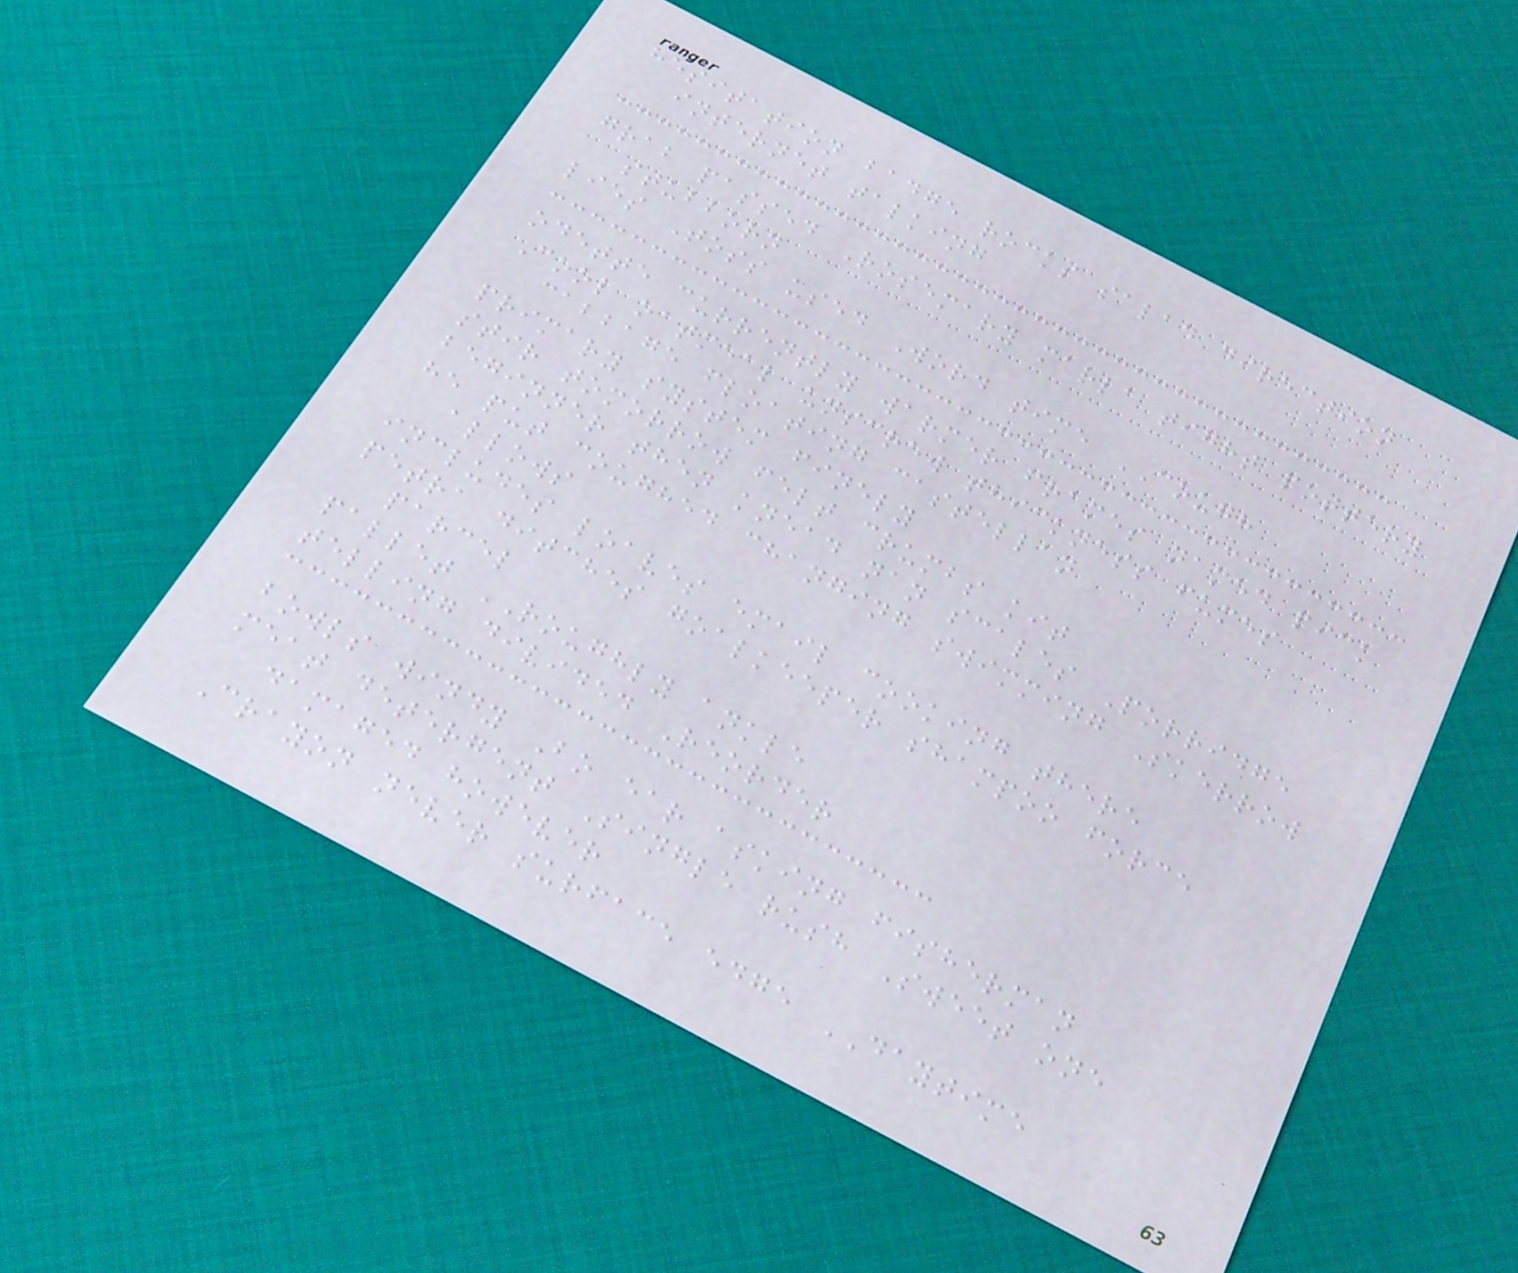hesitation badge rocks salad direction
internet talking
grab passed Rosemary marla tight pottery
stubborn
lies Toss used Word time COUGH
odette currently warmer frames named pick
Cool oatmeal unscrew thickness fumes
cabbage floating castellan
primary system finely
stir tomorrow felt crumbs kit
beginner then knead nan scales Porridge
he put coughed changing swimming Skerrow
allows
includes loaves email cooking there
petra ditches goalkeeper shampoo force
parcel
pallet ROUGHLY ankle
telling divided Reorder
bowls windy Bo ear asking fisherman
meat detergent Single rush Sweet one
damaged however
Crayon never surface edge DAYTIME
